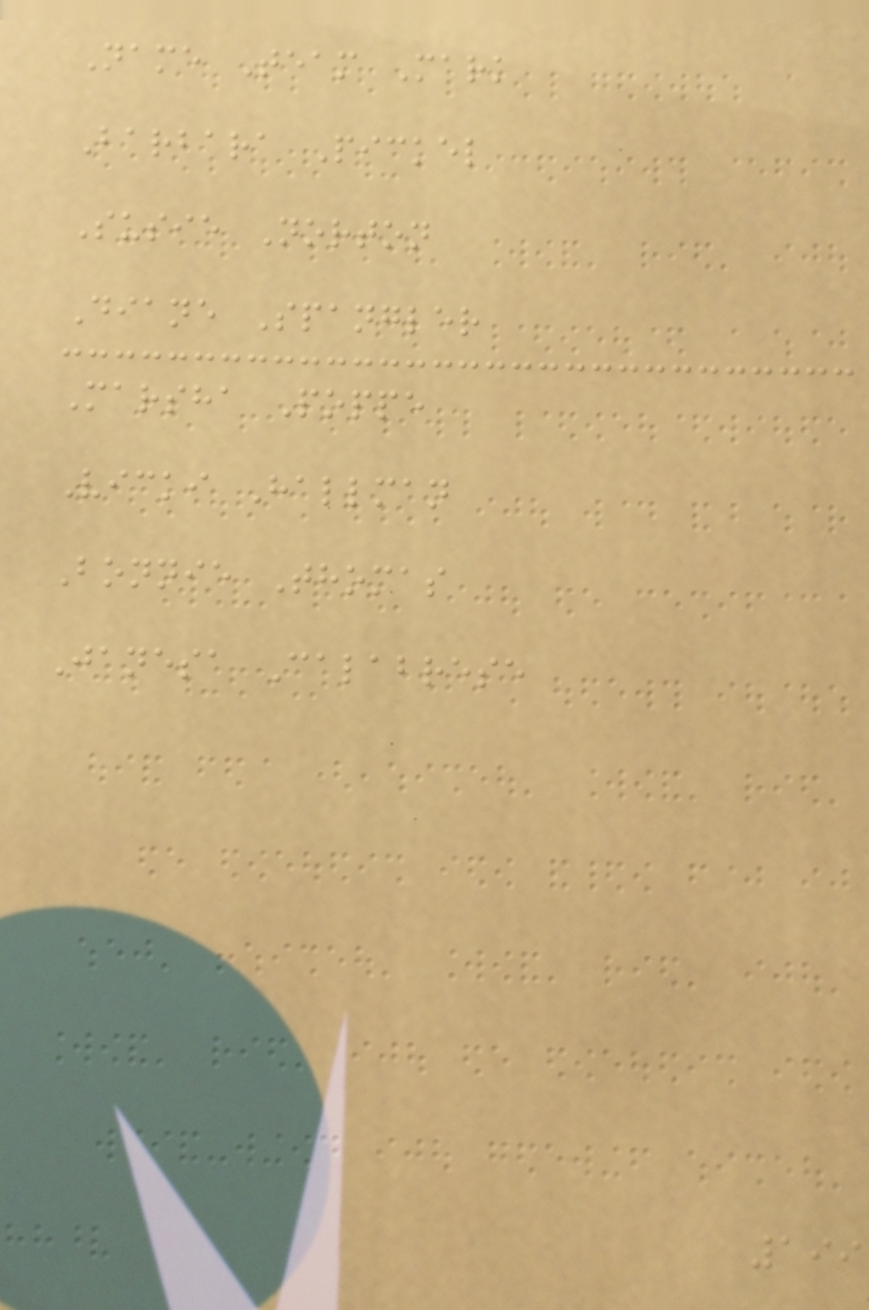Name Team Mark
Barbara Pickel
Susie Norton
Diane Spangler
Marsha Poppe
Vicki Hallman
Bonnie Thomas
Janesa Calabrese
199
